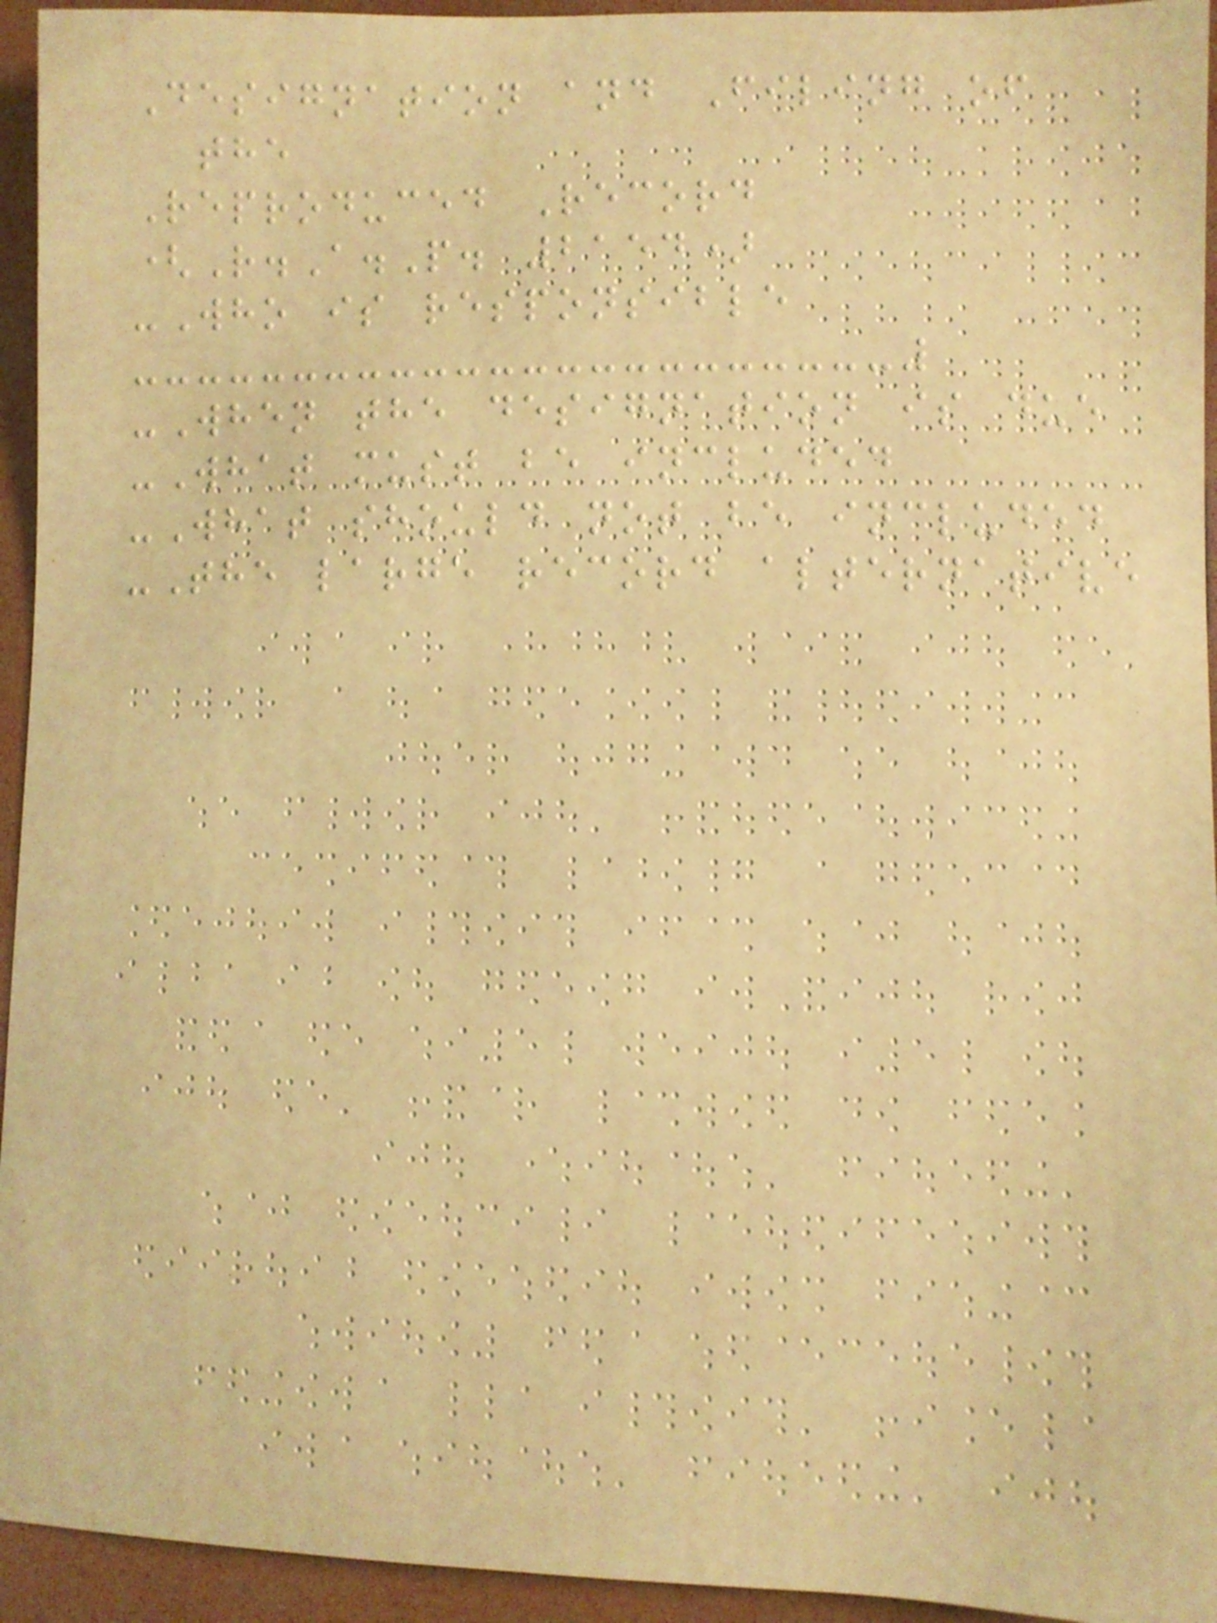Designation and Filing of
the
Reproduced Record
(R.A.P. 2154)
-Who is responsible
-When the designation is due
-What must be included
-What should not be included
-The large record alternative
